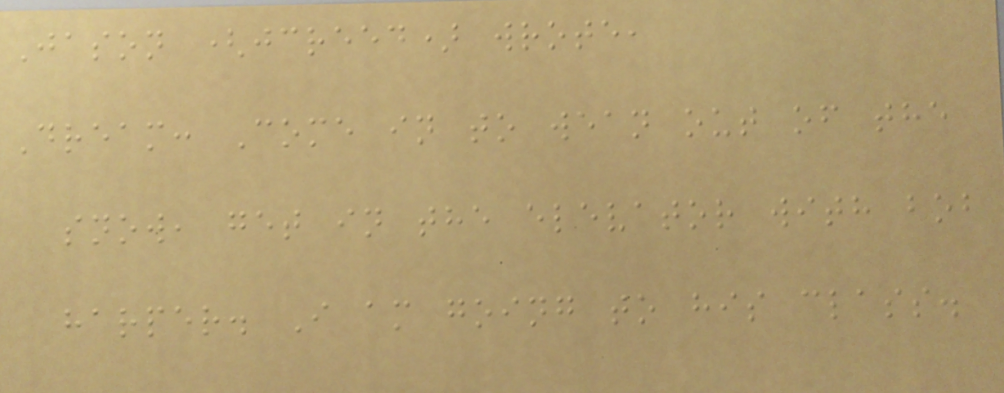Jason (jcreed) wrote,
Dream: Come in to wean out of the
snow, get in the elevator with bob
harper. I am going to his class.
